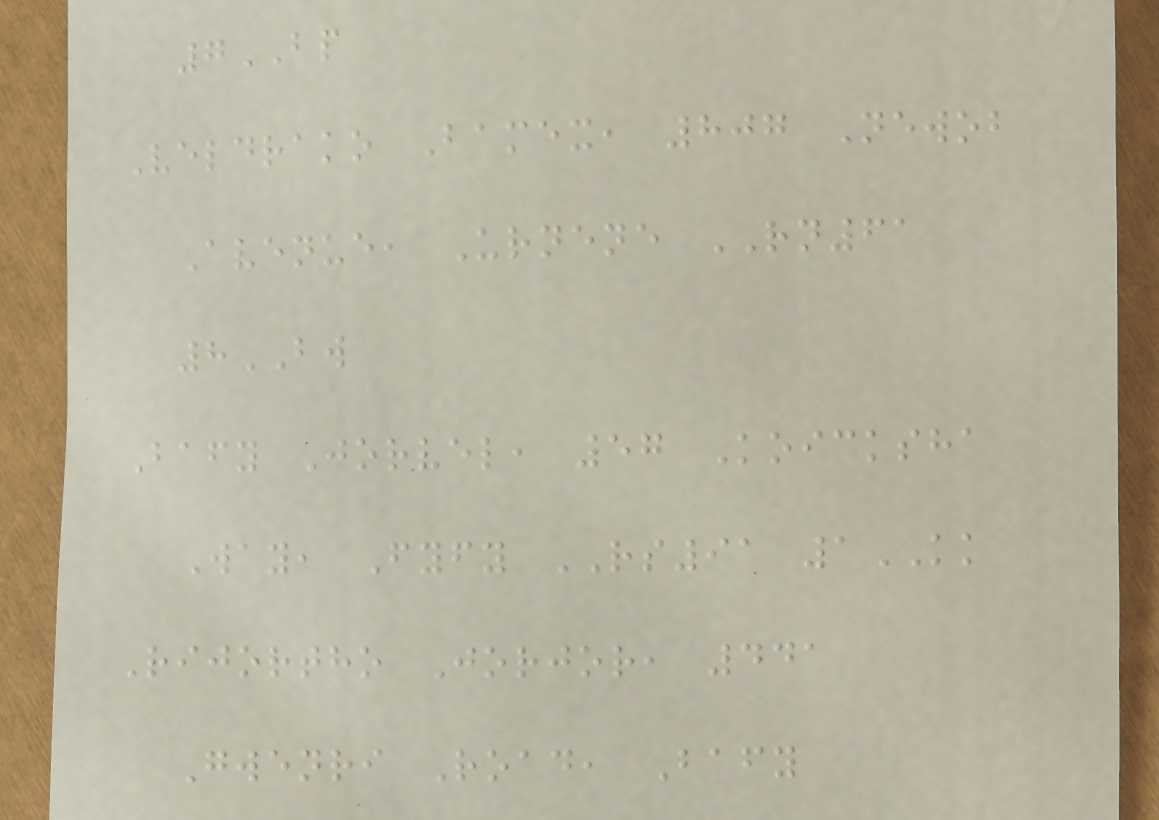7BP
Veldrako Bamex, 807 Newob
Avenue, Urnene RN61
8BW
Bafy Jorvel, 57 Koicksha
Way, Fyfy RS91 1KK
Rijortho Jorjor, 441
Gwenri Road, Bafy
